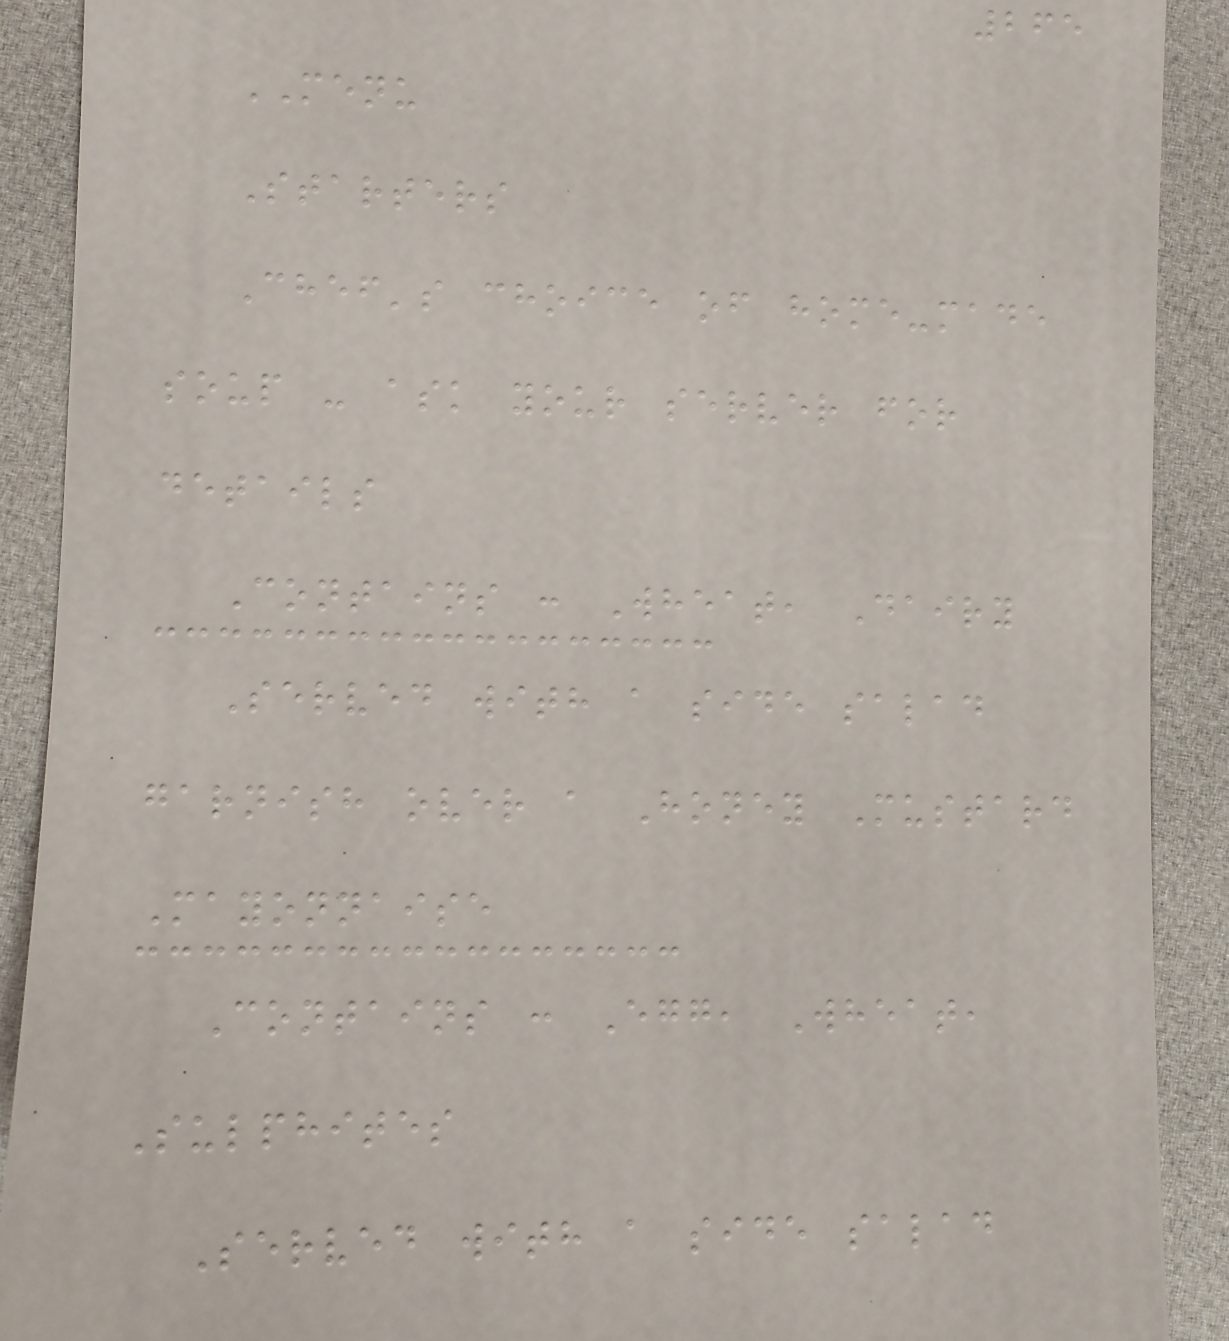265
MENU
Starters
Chef's choice of home-made
soup - ask your server for
details
Contains : Wheat, Dairy
Served with a side salad
garnish over a Honey Mustard
Mayonnaise
Contains : Egg, Wheat,
Sulphites
Served with a side salad
